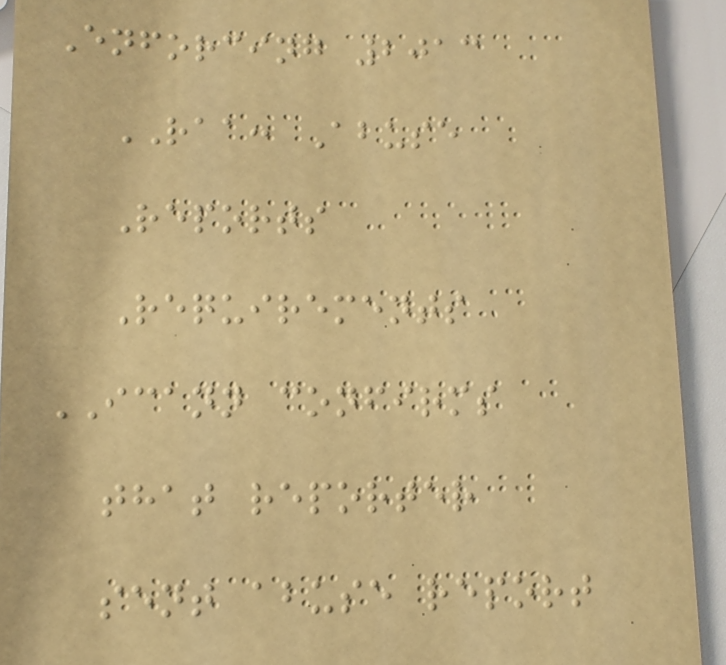Enforcing 2013
RAA: Abuse
Reports
Requirements
ICANN confirms
that reporter
sent abuse report
